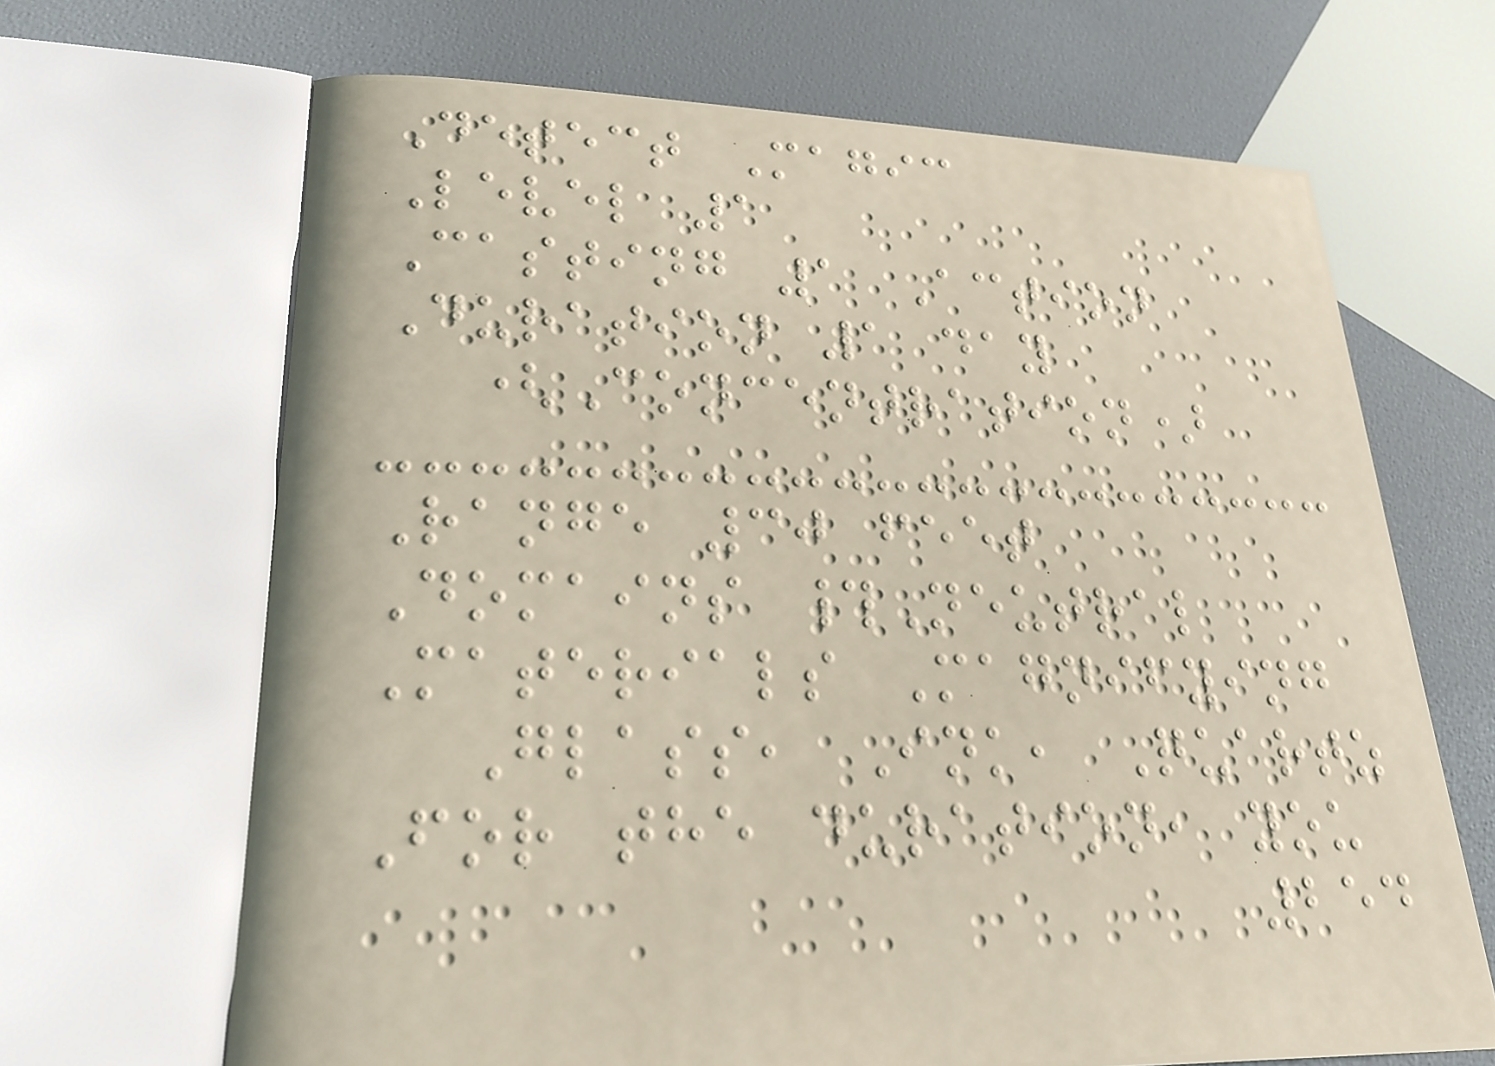Detect Magic
Level 1
Casting 1 Action
Duration 1 day
(Concentration)
Range 30 feet
Domains #Neutral
Materials Magnifying
Glass, Ink, Quartz
For the duration, you
254
